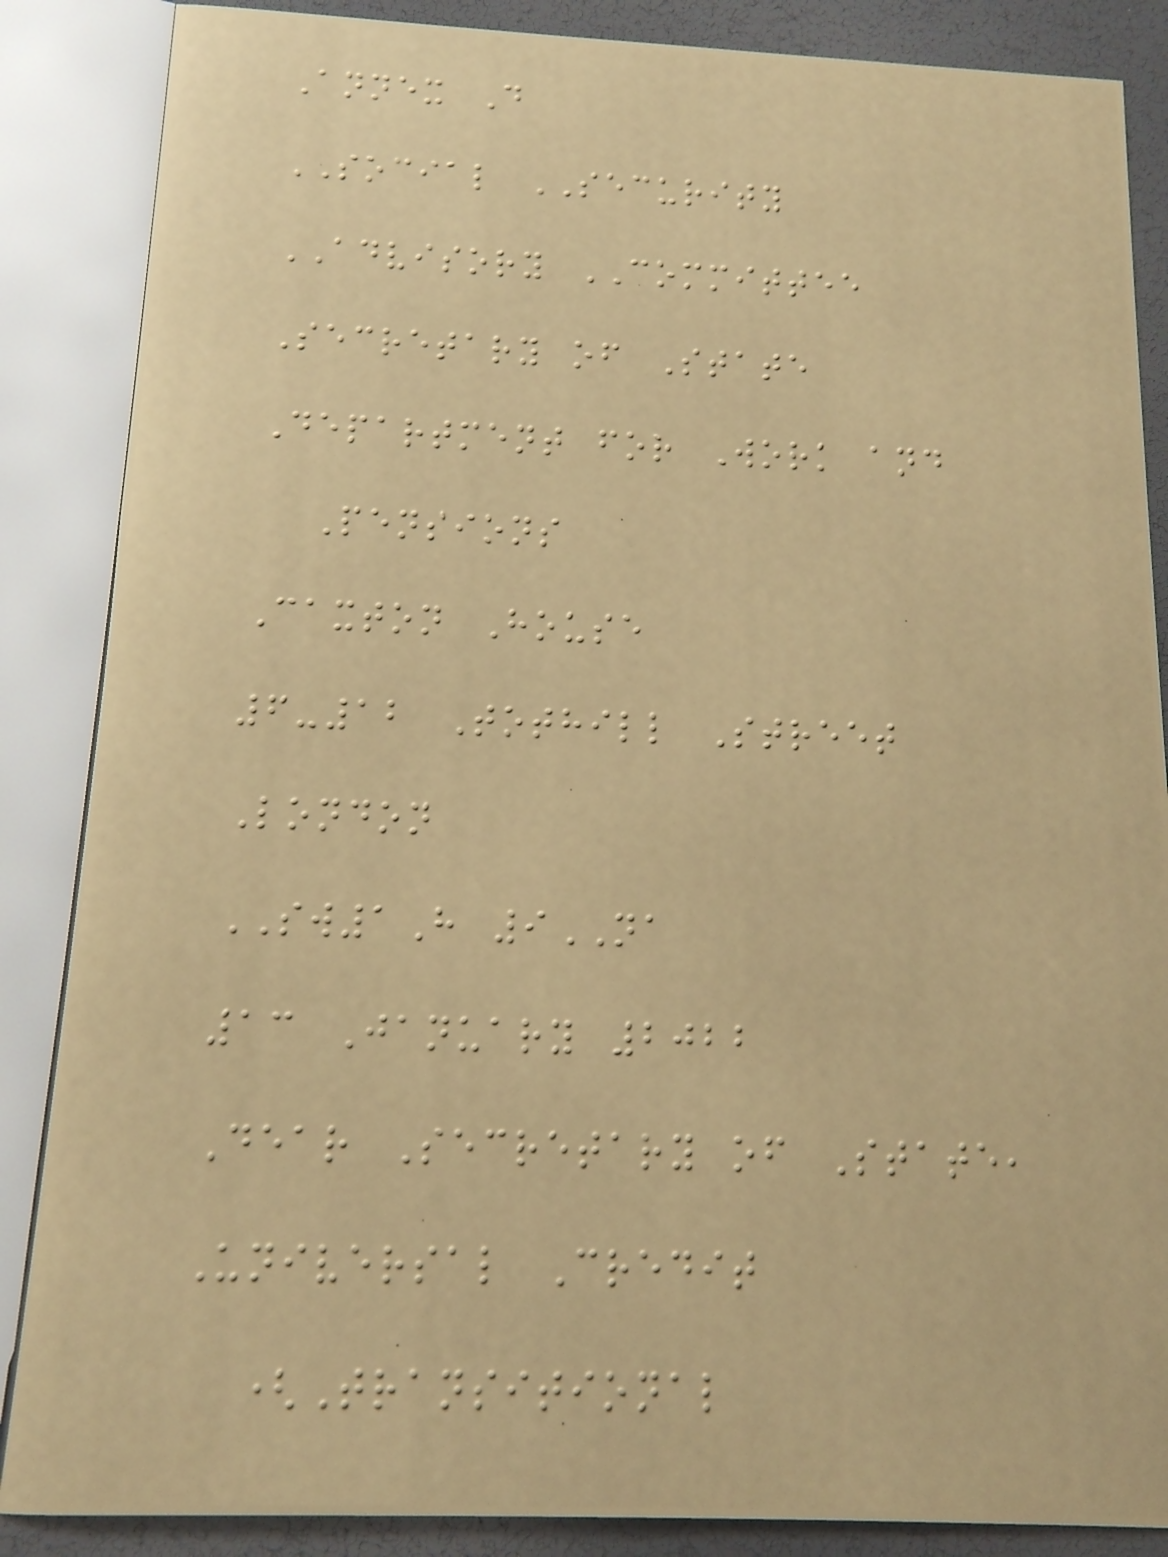Annex D
SOCIAL SECURITY
ADVISORY COMMITTEE
Secretary of State
Department for Work and
Pensions
Caxton House
6-12 Tothill Street
London
SW1H 9NA
13 January 2022
Dear Secretary of State,
Universal Credit
(Transitional
